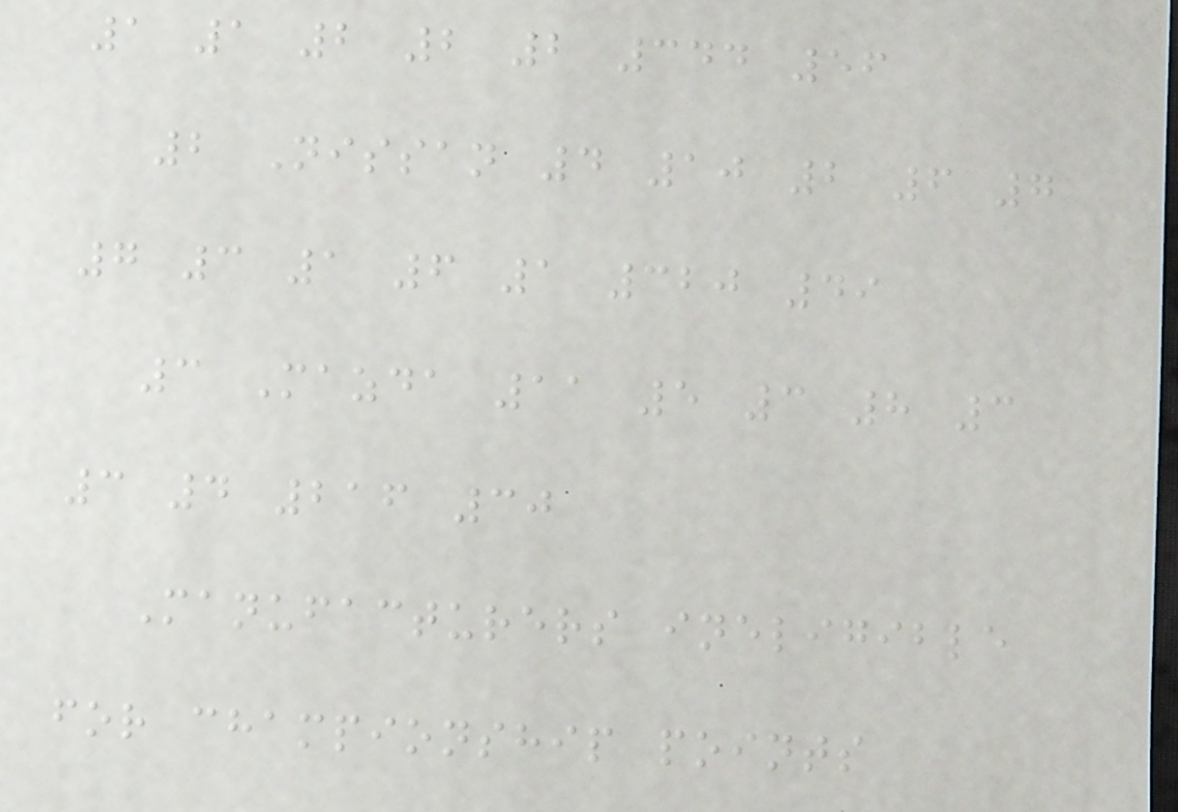1 1 2 2 2 344 56
2 Nissan 4 10 2 6 7
7 3 1 6 1 320 49
3 Mazda 11 5 3 8 3
3 4 216 30
Manufacturers ineligible
for championship points
